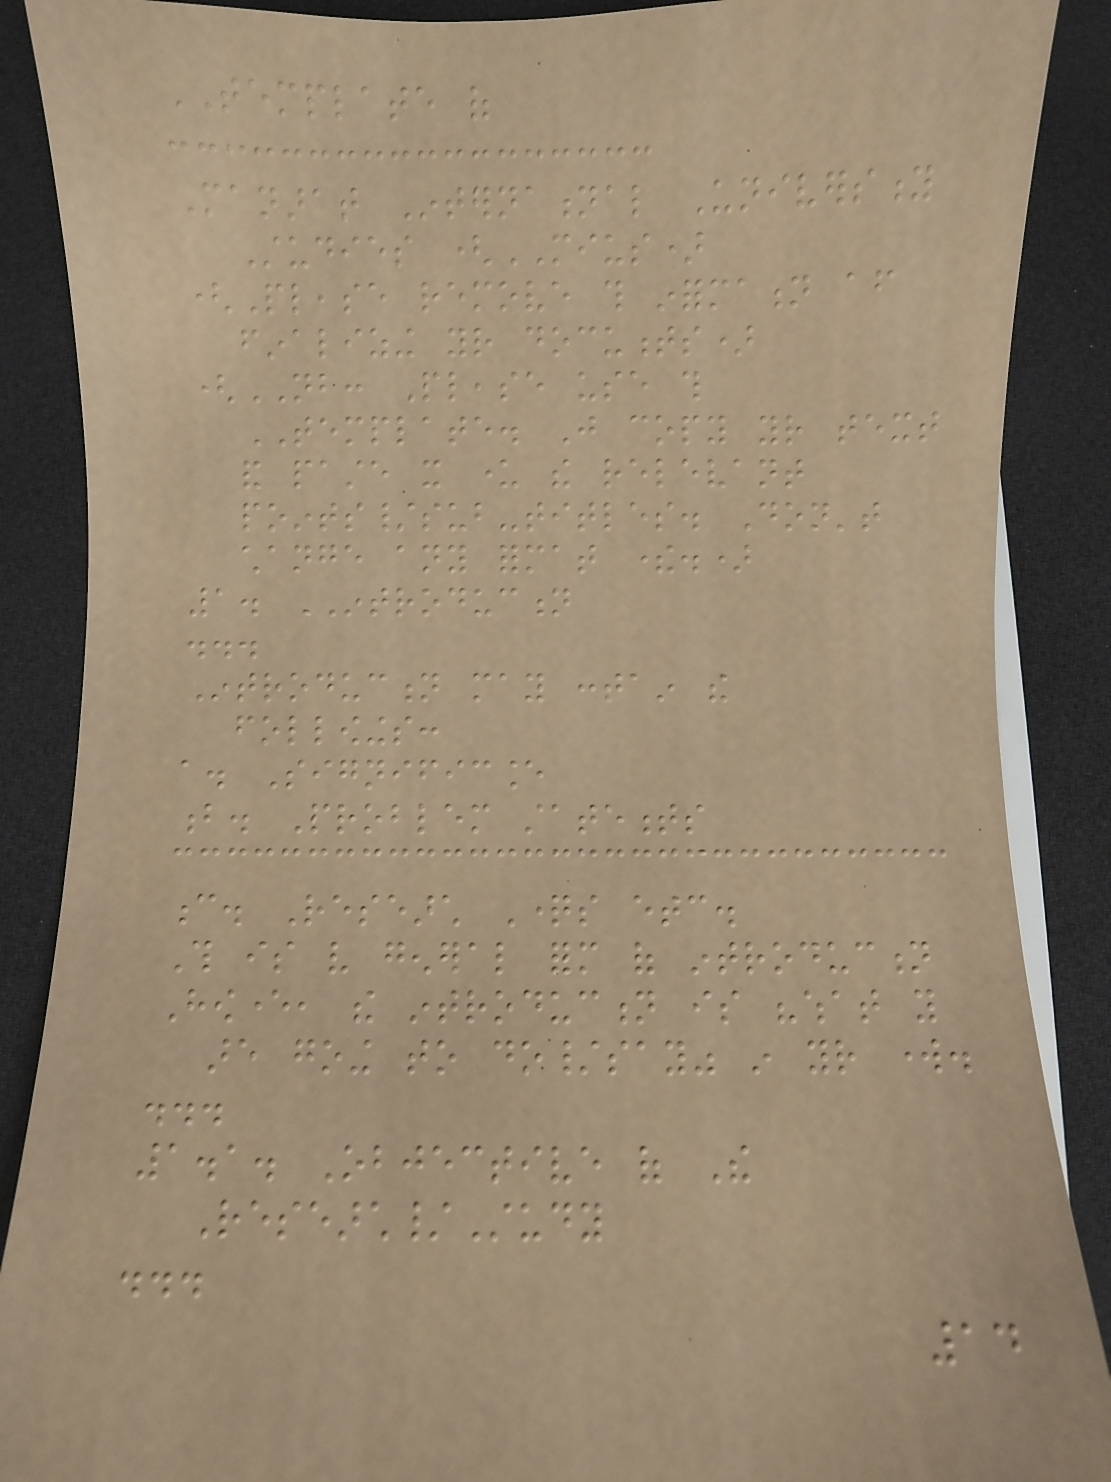TEMPLATE of
Manarat International University
Studies (MIUS)
(Please remove this information after
finalizing your documents)
(NB: Please use this
TEMPLATE. Just copy your text
and paste it under the relevant
points/sub-titles. Don't
change any format there.)
1. INTRODUCTION
...
Introduction may contain the
followings:
a. Significance
b. Problem statements
c. Research Questions etc.
This is very general form of introduction
However, the introduction is "what you
are going to do/say" in your work.
...
1.1. Objective of The
Research/Study
...
14
